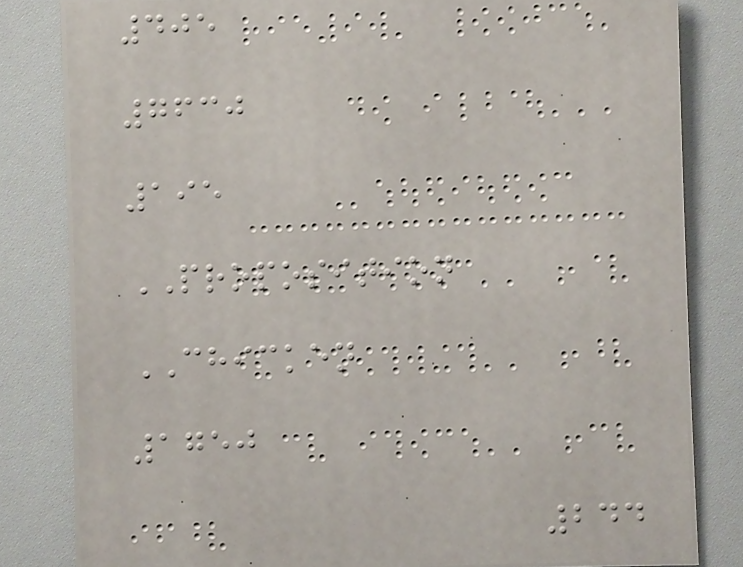405
7630
195
PROPOSITION
CHICKEN
1750
244
